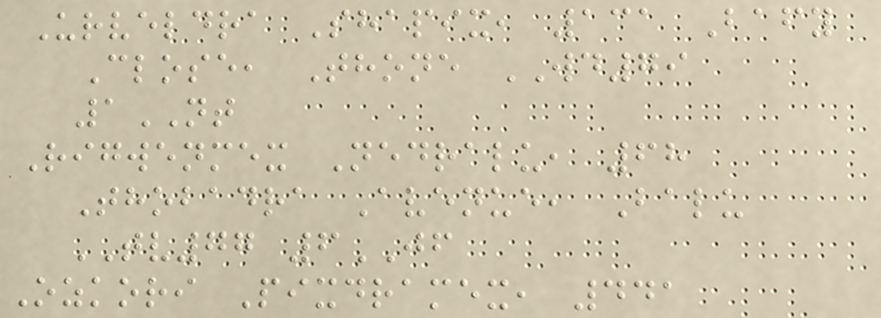Urveldra Shapix, 131 Bafy
Close, Thone WD79
1NT
Rigwenmex Nedralu, 68
Thobadra Avenue, Balu
TV77 6JF
Ozkori Pixdramex, 441
